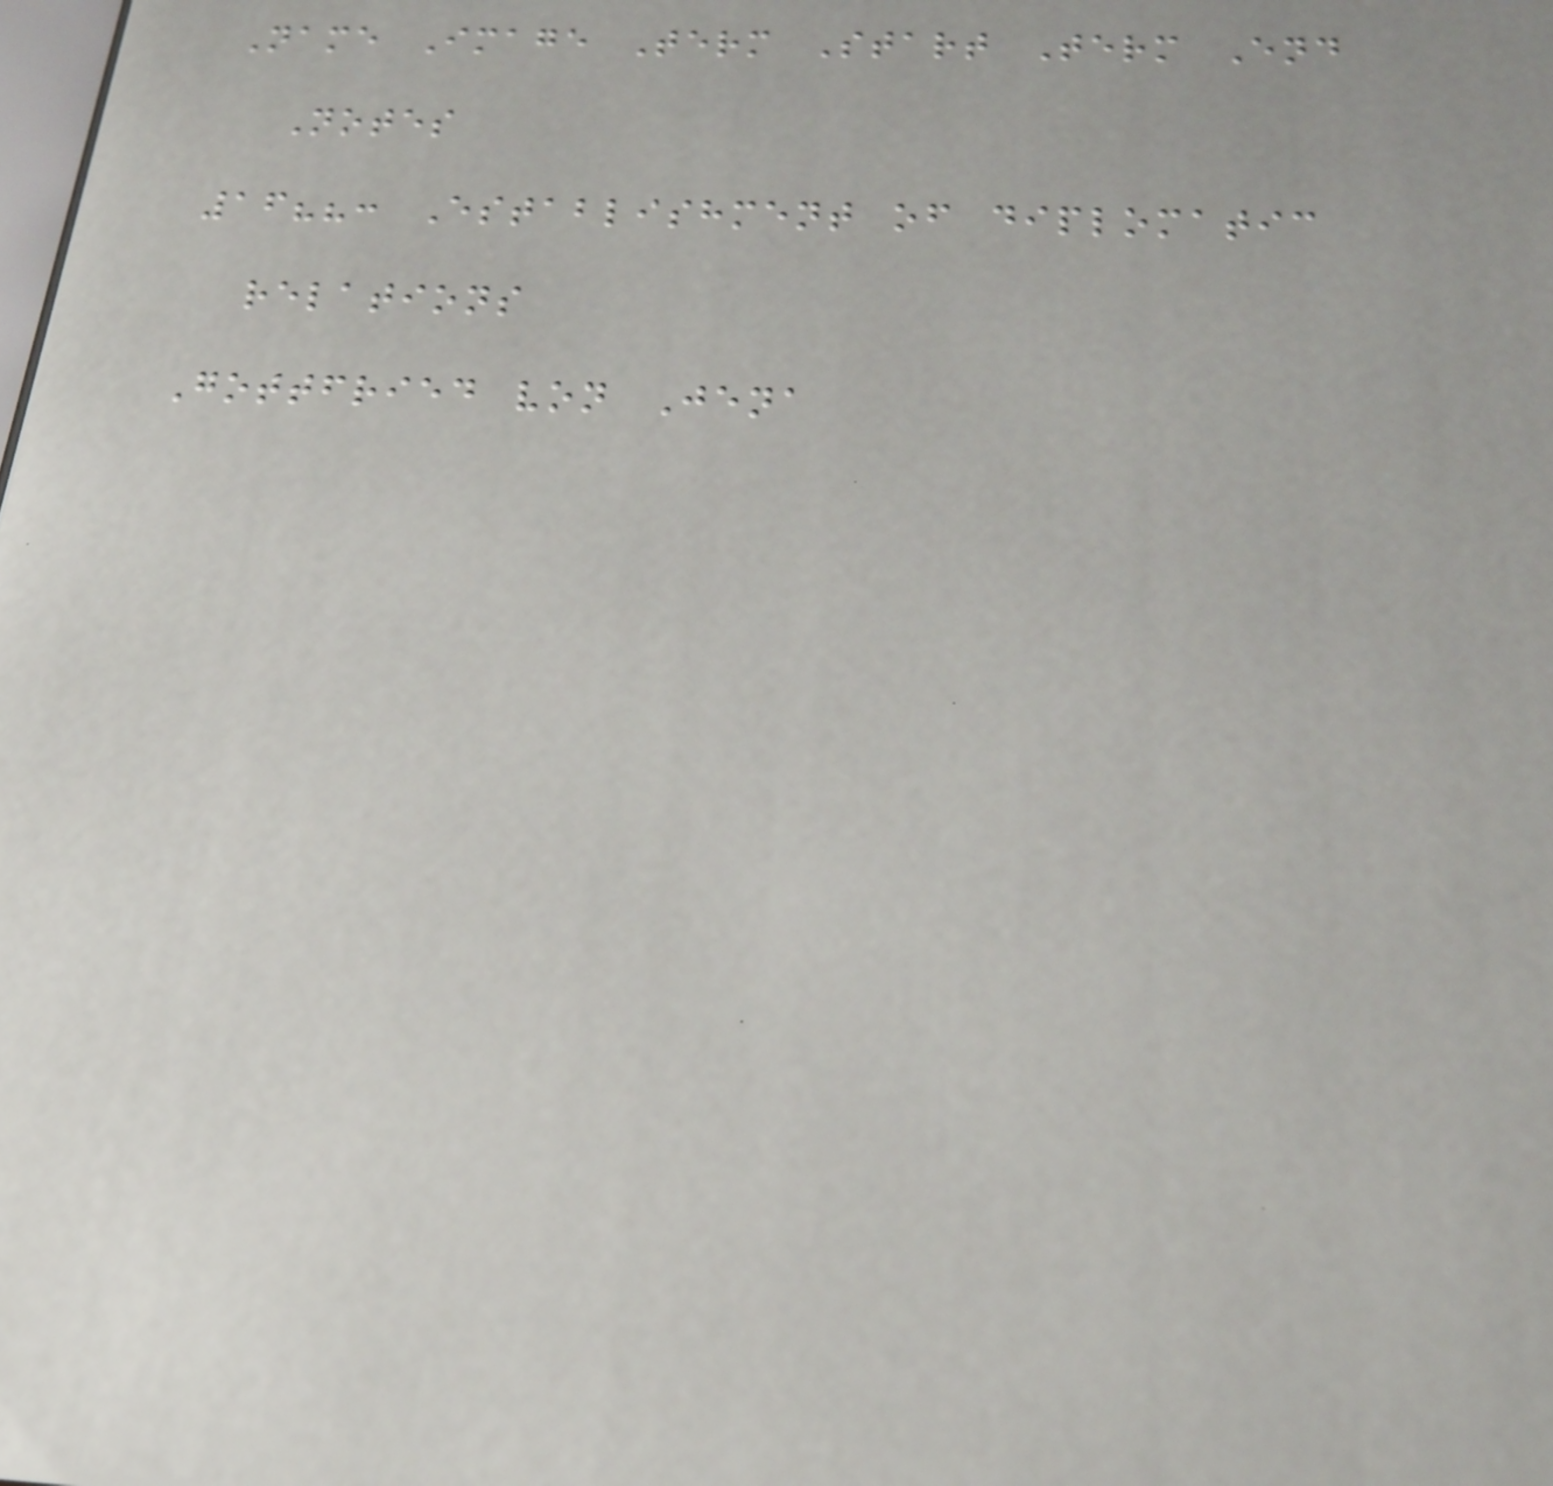Name Image Term Start Term End
Notes
16??: Establishment of diplomatic
relations
Gottfried von Jena
